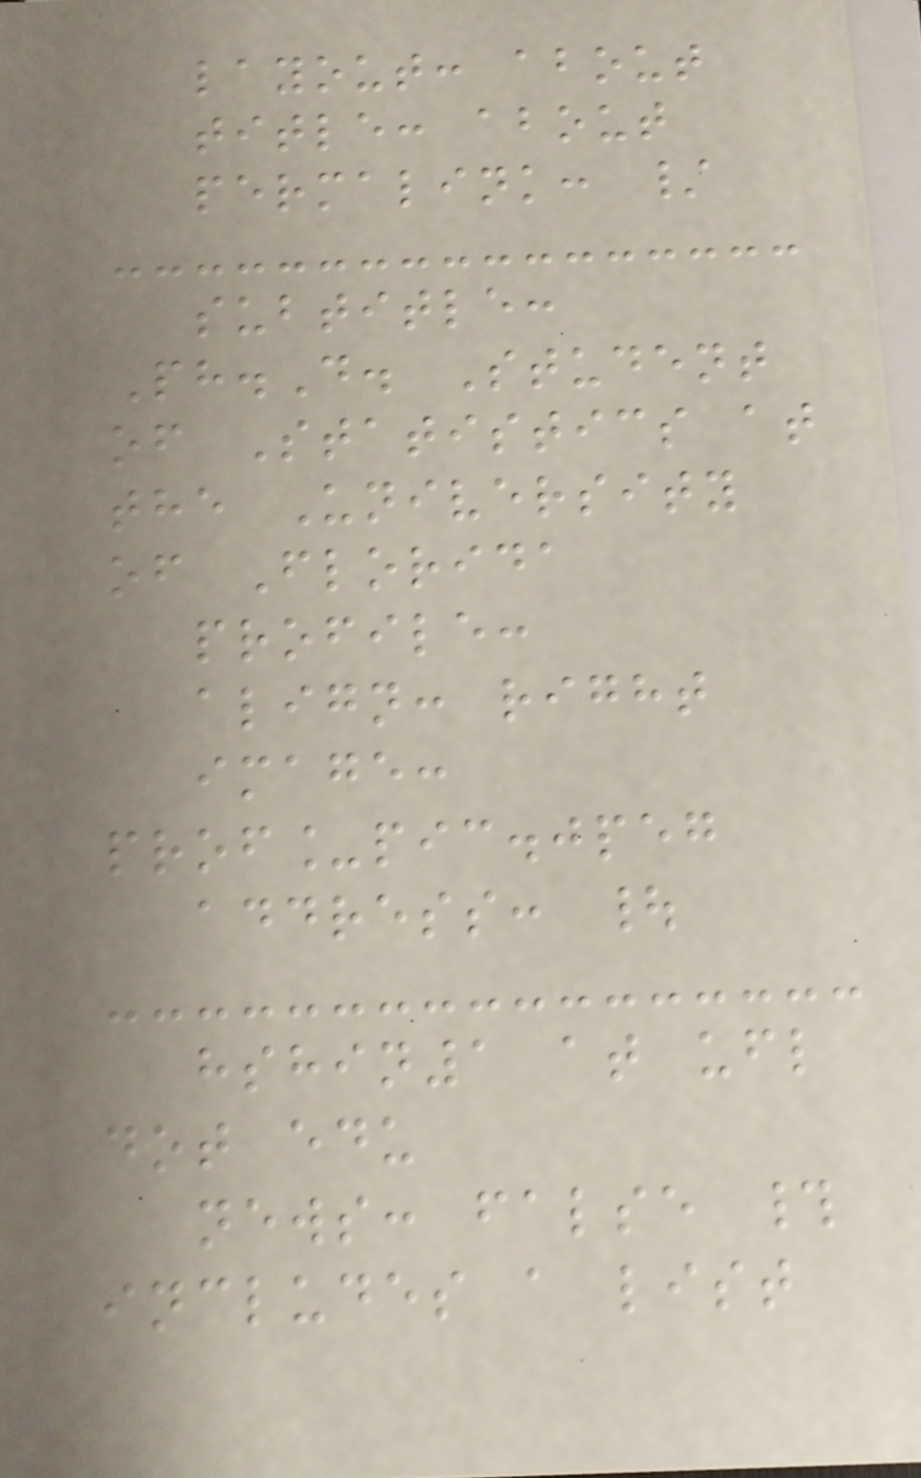layout: about
title: about
permalink: /
subtitle:
Ph.D. Student
of Statistics at
the University
of Florida
profile:
align: right
image:
prof_pic.jpeg
address: |
hshin1 at ufl
dot edu
news: false #
includes a list
